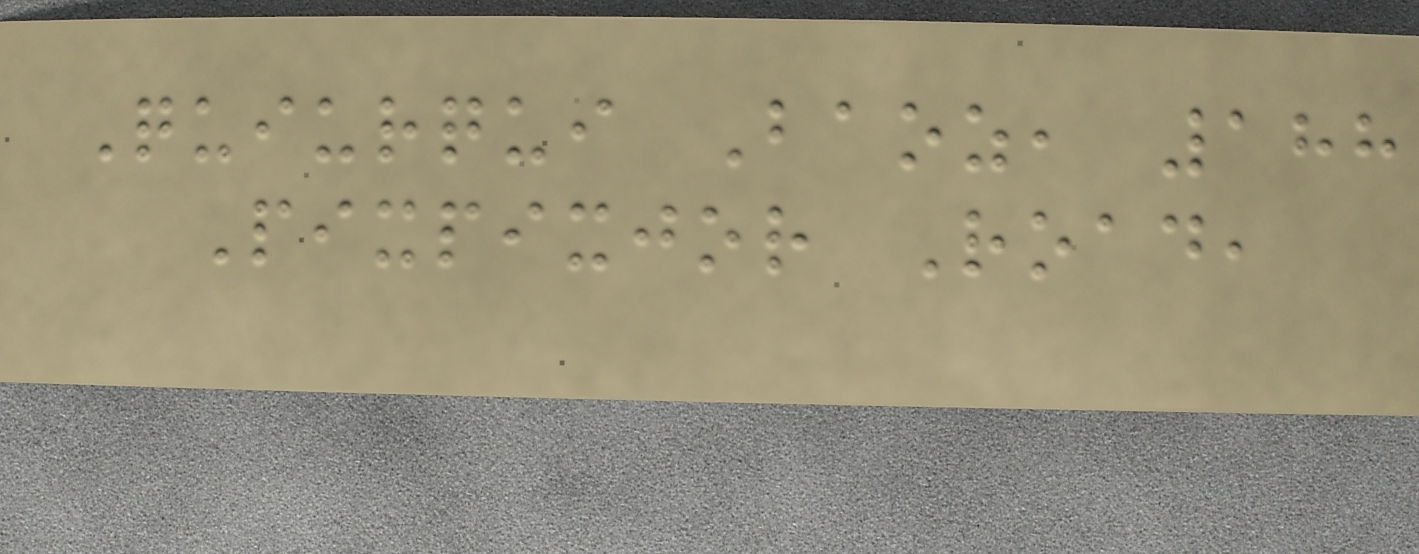Quiurqui Baoz, 188
Pixpixjor Road,
